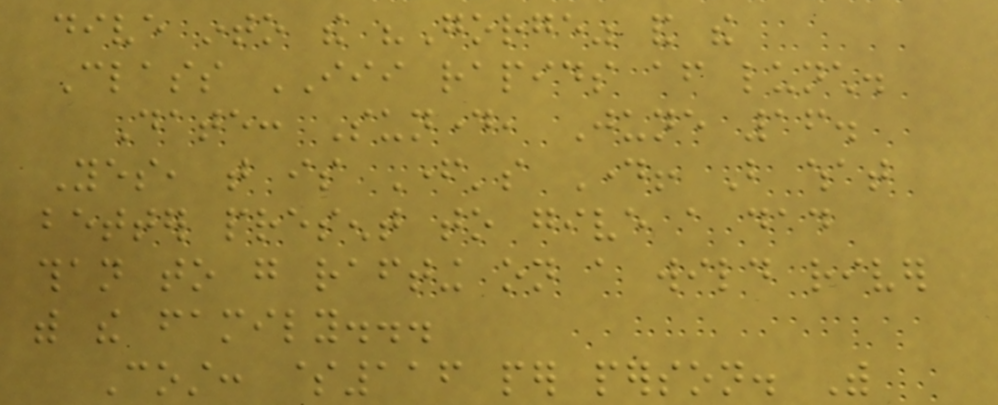dive into the "Gorge" and the
Class III rapids after lunch.
Date: Sunday, June 16.
Yes, that is Father's Day! But what
better present to give a dad
than to go rafting on a wild river
with the family...
Cost: $116 per person. With
